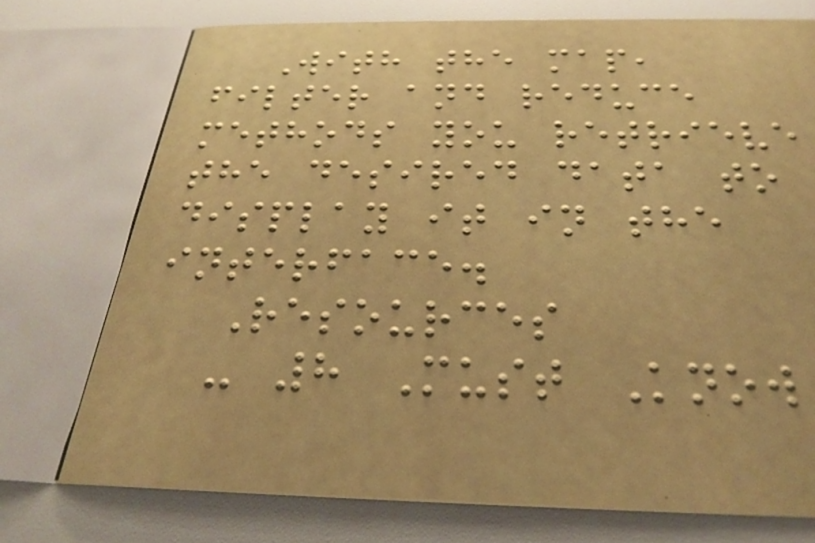With the map,
filter and reduce
methods you retrieve
the desired data to
display it in the
interface.
Resources
- 8 Must Know
